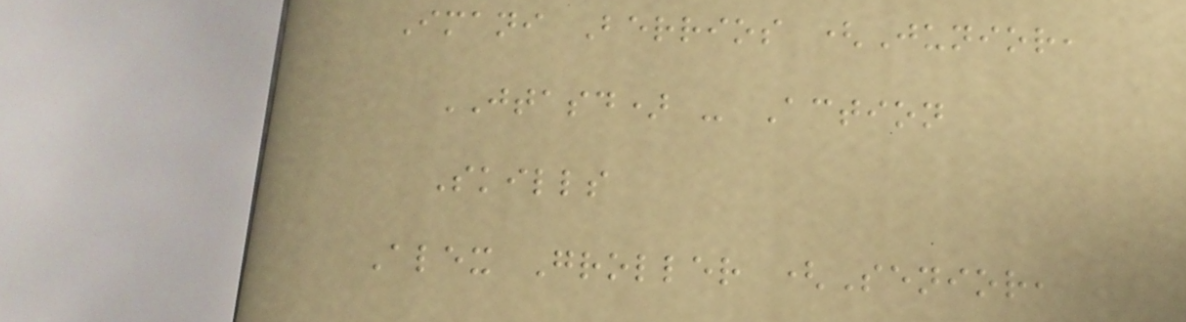Imani Berrios (Junior,
JTASD) - Action
Skills
Alex Groller (Senior,
